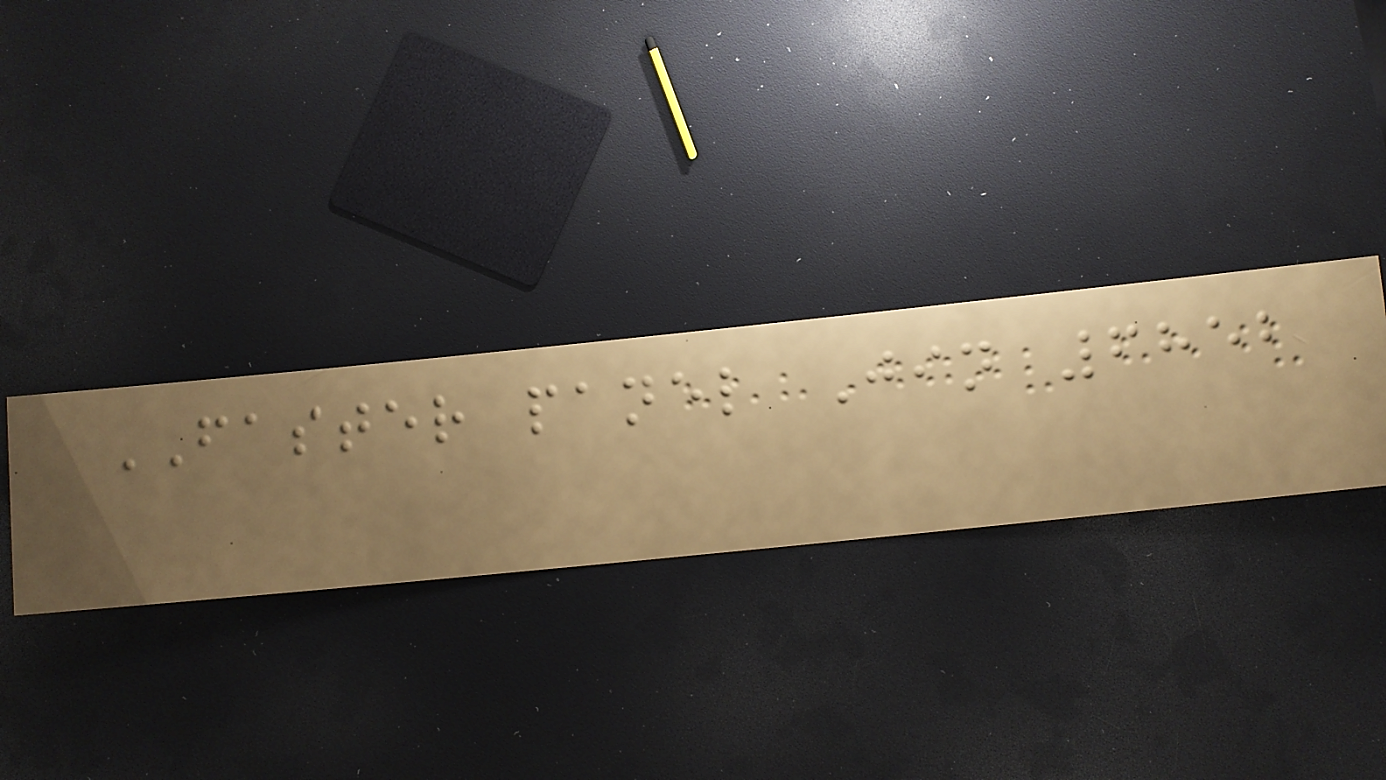FASTER panel Jin 6852
